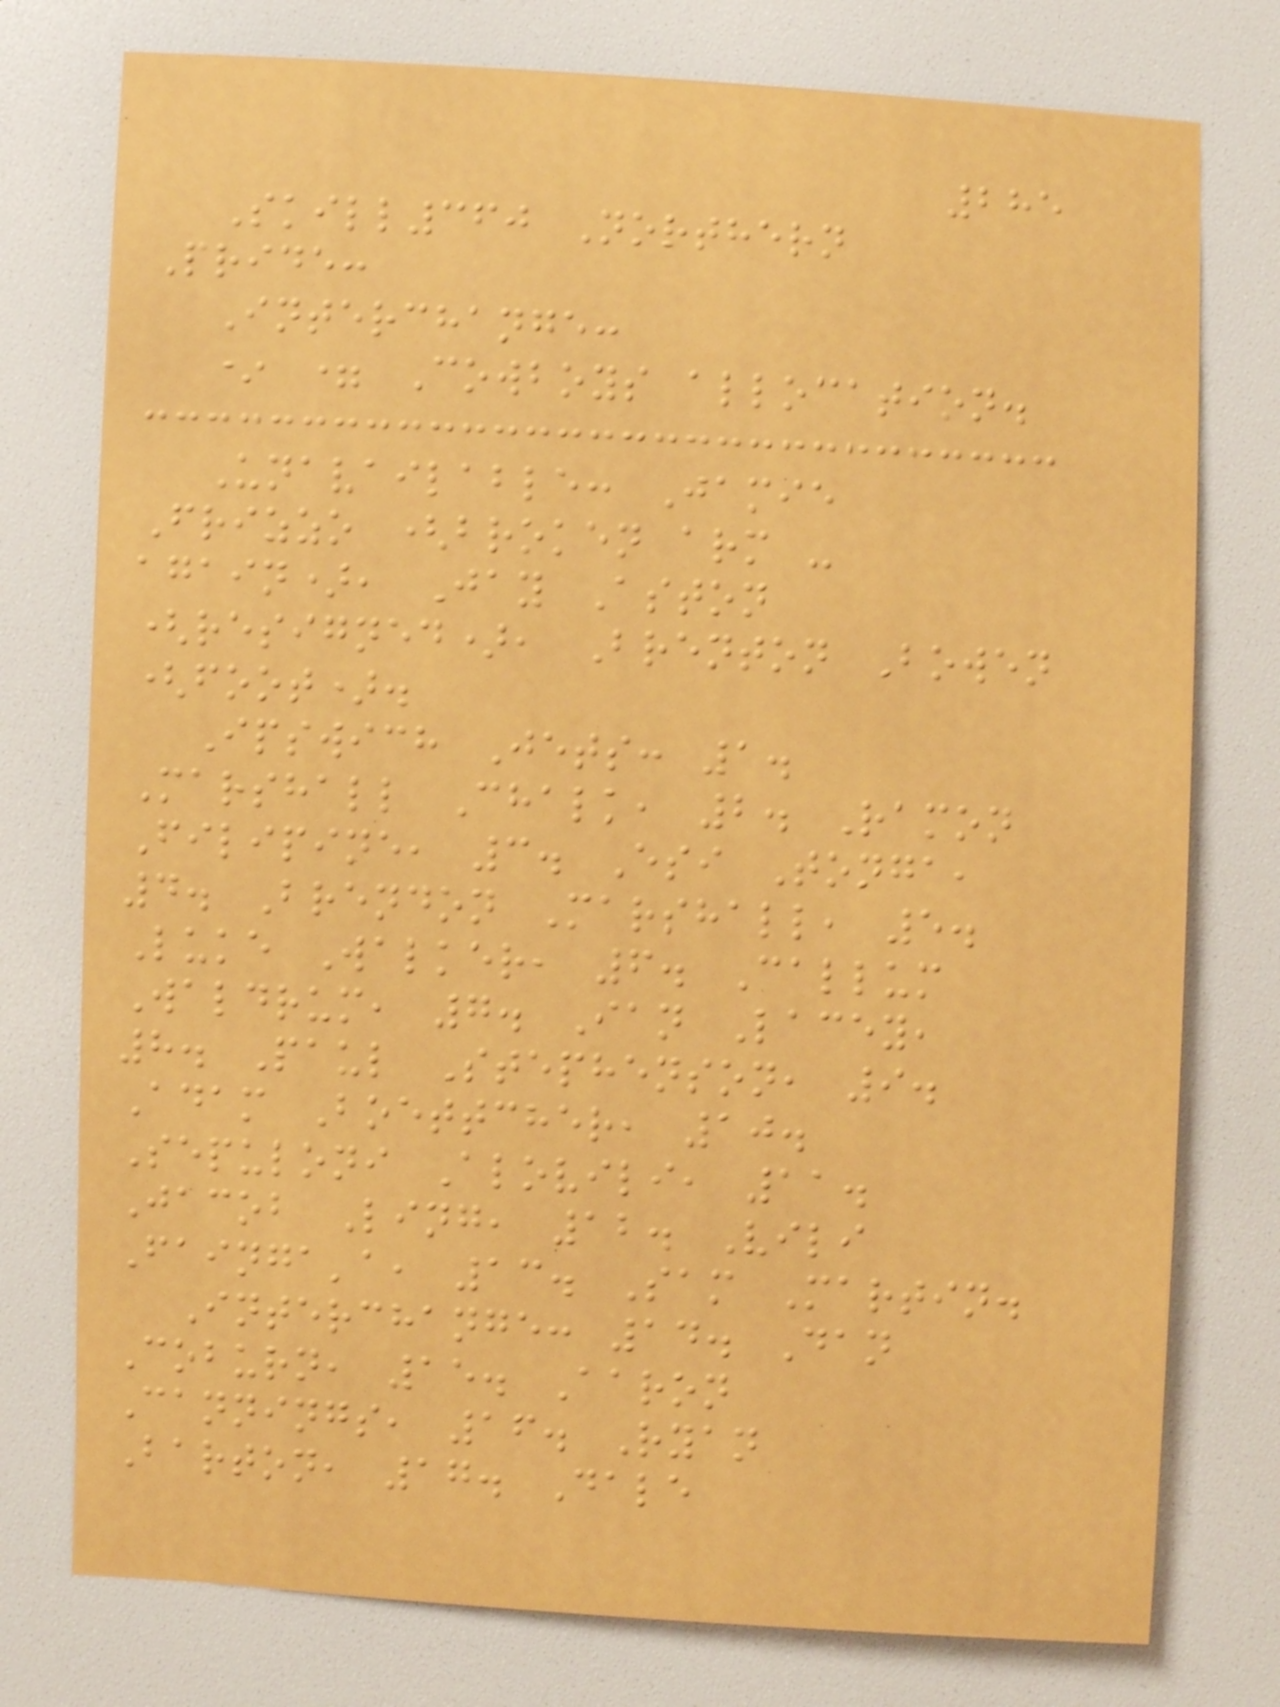285
Skill360 Northern
Pride:
Interchange:
* = Cowboys allocation.
Unavailable: Jamie
Frizzo (broken arm -
again), Jay Aston
(resigned), Brenton Bowen
(foot).
Ipswich Jets: 1.
Marshall Chalk, 2. Ramon
Filipine, 3. Esi Tonga,
4. Brendon Marshall, 5.
Luke Walker, 6. Callum
Waldrum, 7. Ian Lacey,
8. Paul Stephenson, 9.
Adam Boettcher, 10.
Sepuloni Alovili, 11.
Jacob Ling, 12. Vili
Fainga'a, 13. Sam Martin.
Interchange: 14. Dan
Coburn, 15. Aaron
Cannings, 16. Ryan
Barton, 17. Dale
